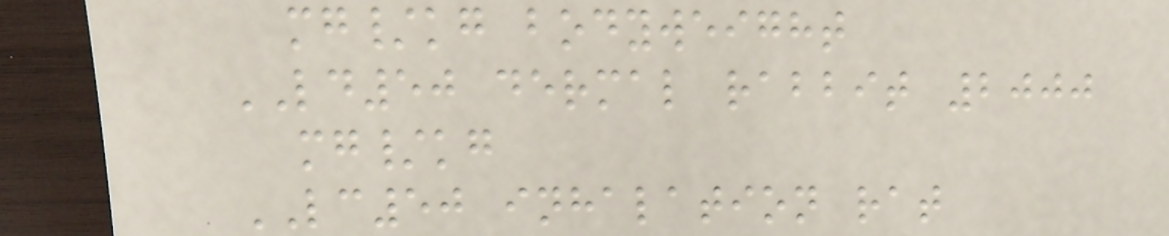mg/kg bodyweight
LD50 dermal rabbit 2000
mg/kg
LC50 inhalation rat
